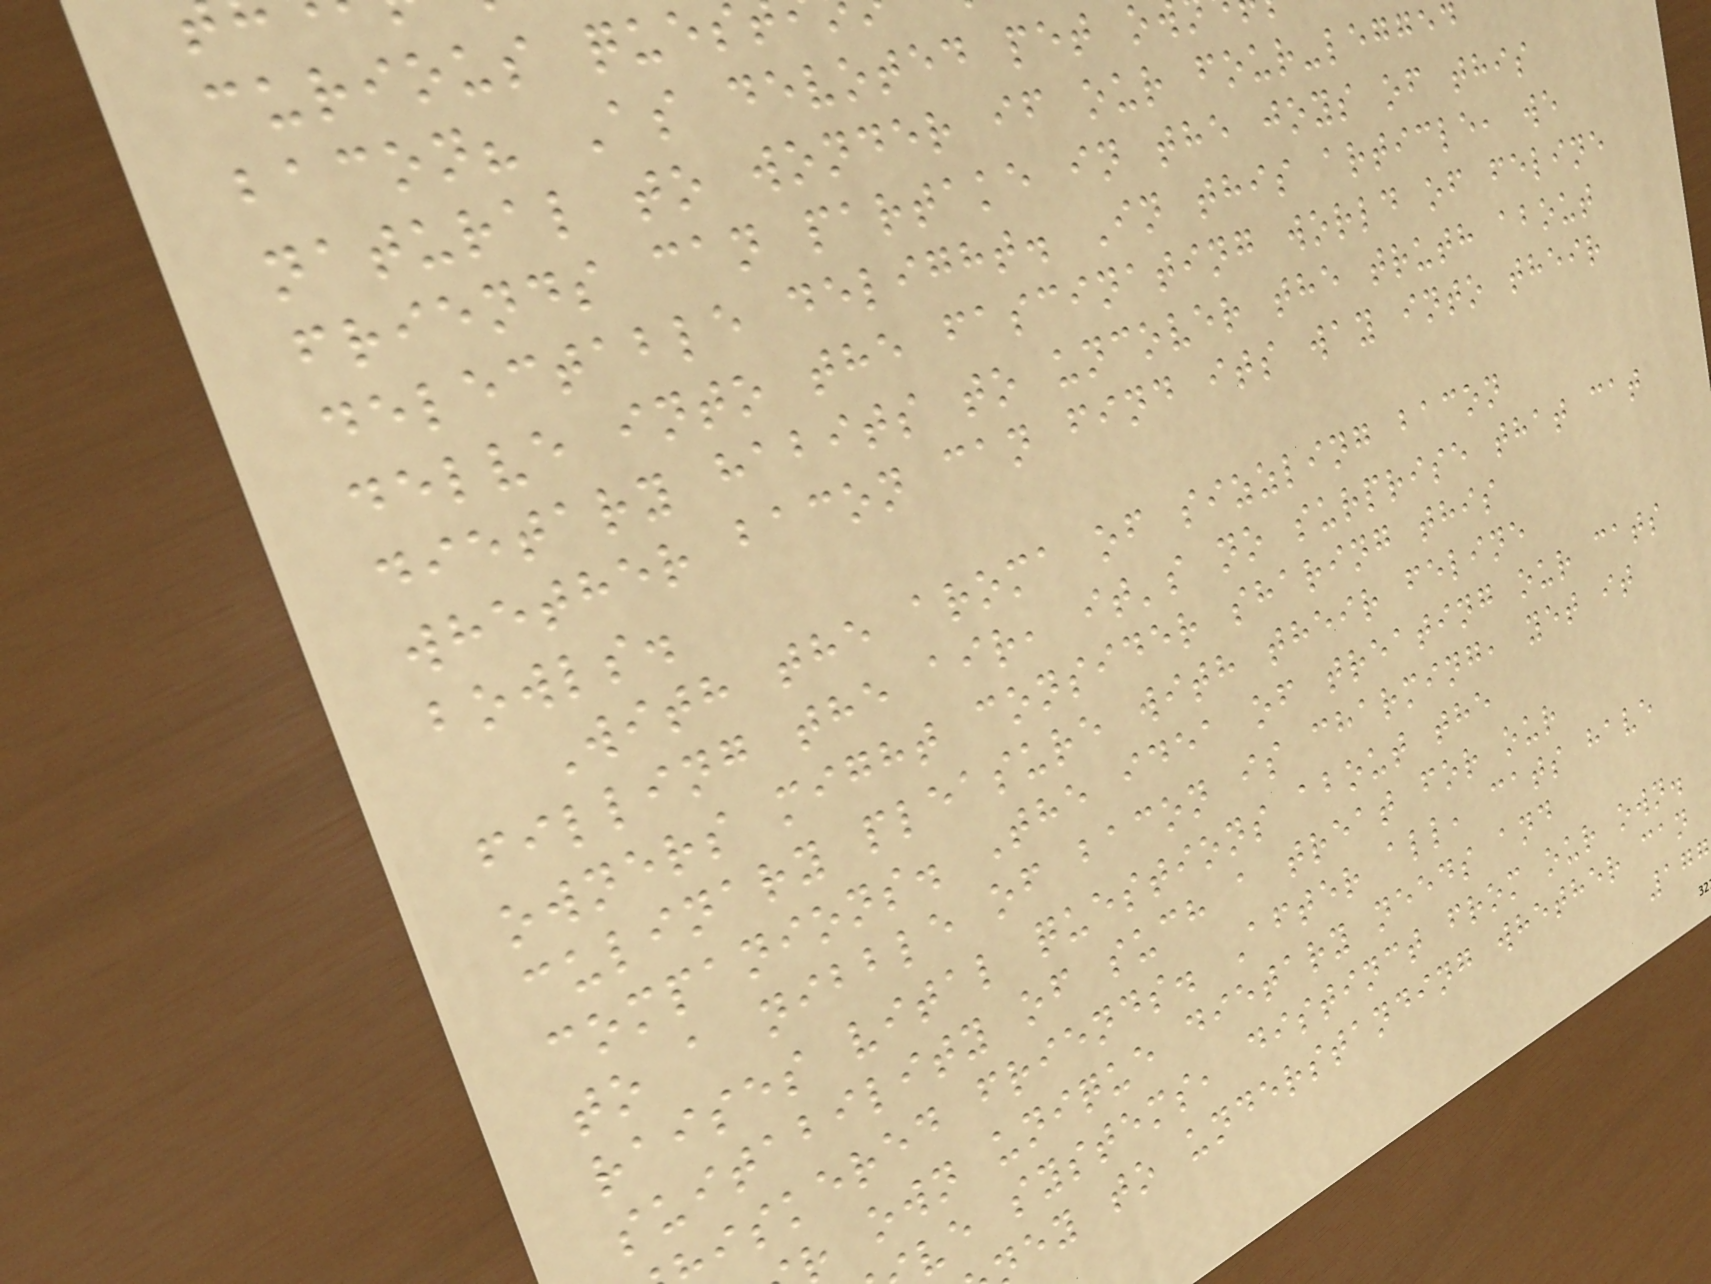curious ques
bacon? As devoted pet o
natural to wonder if our four-legged
friends can partake in the joys of this
delectable delight. In this article, we
delve into the fascinating world of feline
dietary habits to uncover the truth about
whether bacon can find its way into their
bowls.
With the aroma of sizzling bacon
filling the air, it's no surprise that cat
owners might consider sharing this
culinary pleasure with their feline
companions. The idea of treating our cats
to a nibble of bacon is charming, yet it
raises vital questions about the
suitability of such a treat for our
iskered friends. After all, cats have
own unique dietary needs and
ve systems, distinct from our own.
ey to understanding whether can
